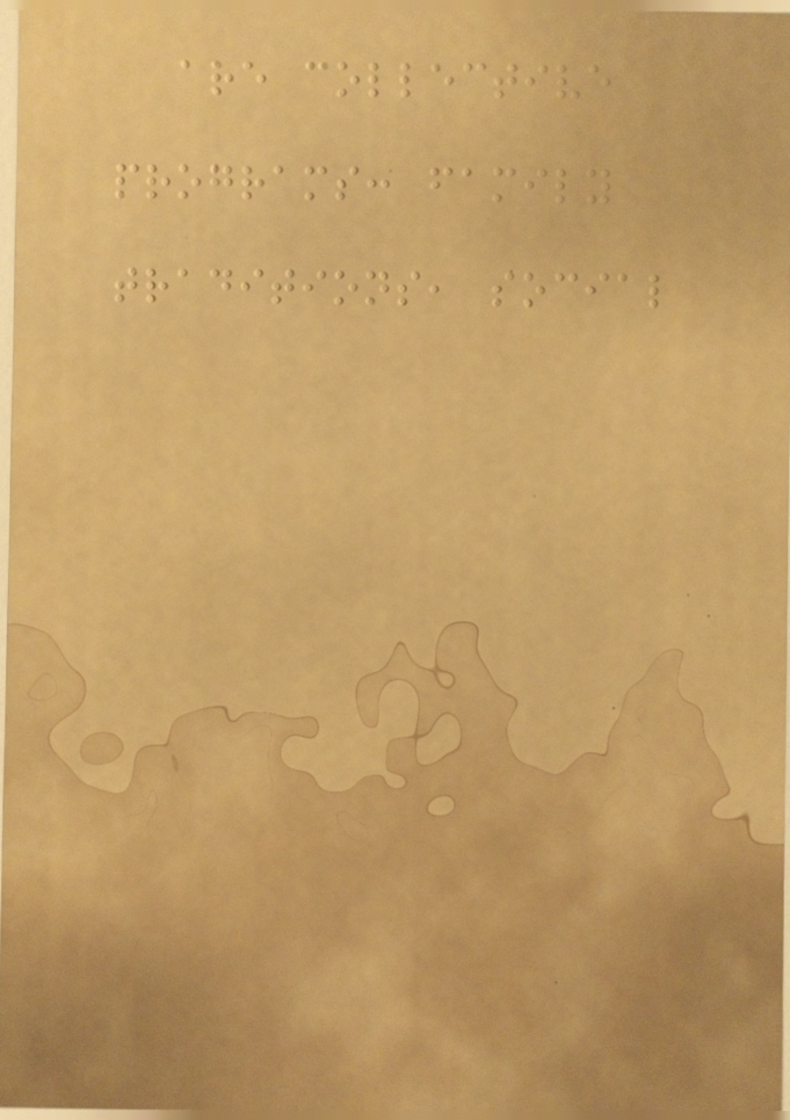are collective
programs: family
traditions, social
